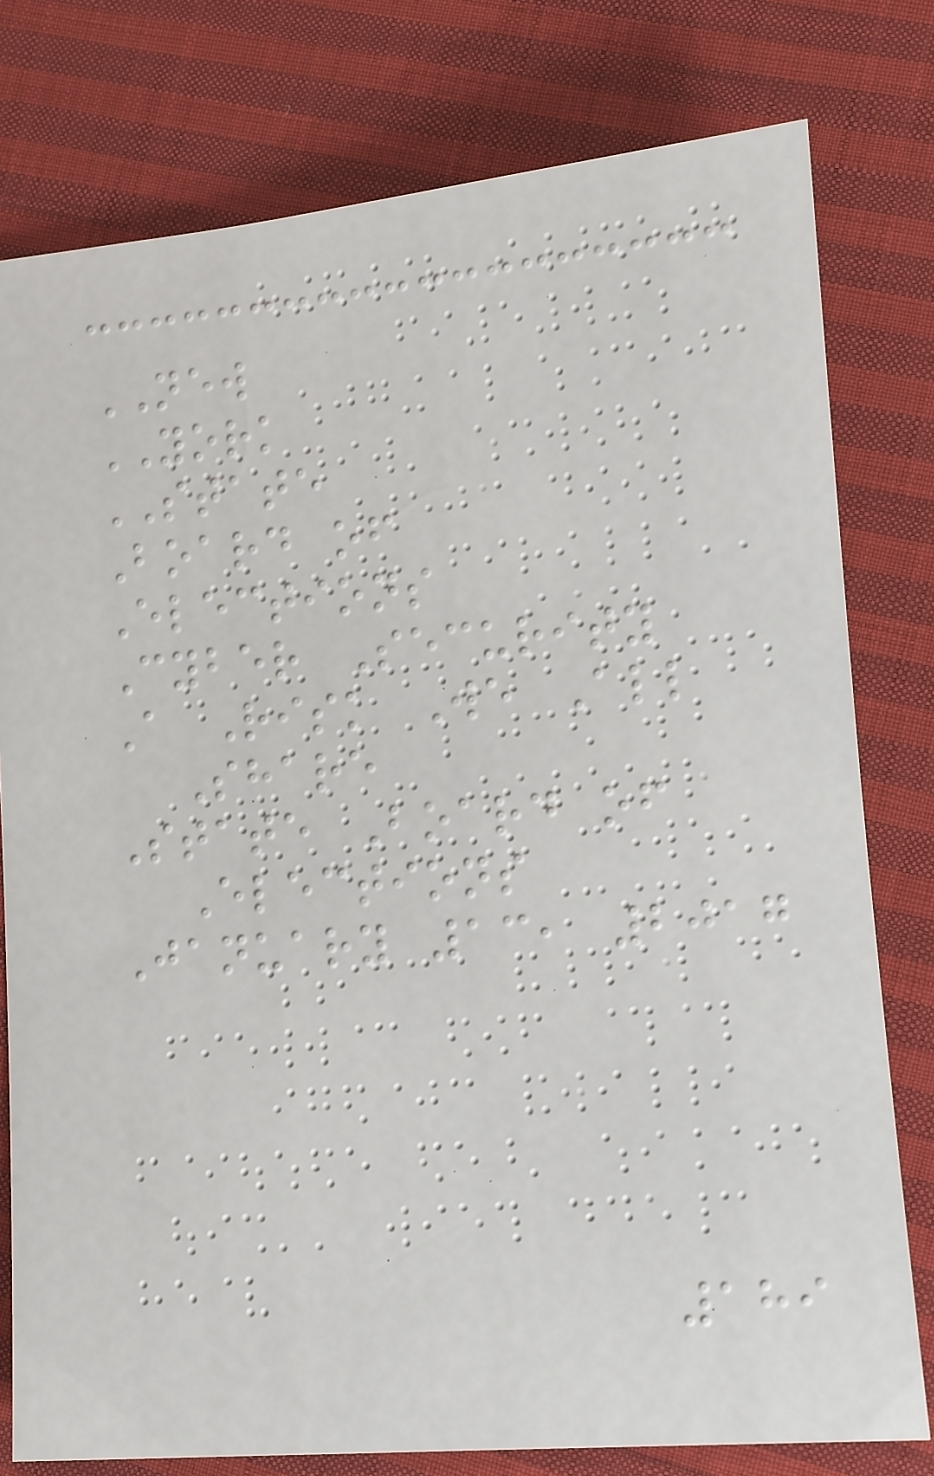NEW
YORK
STATE
Board of
Elections
Cyber Security
A Risk We All
Share
State Board of
Elections
January 13, 2017
189
